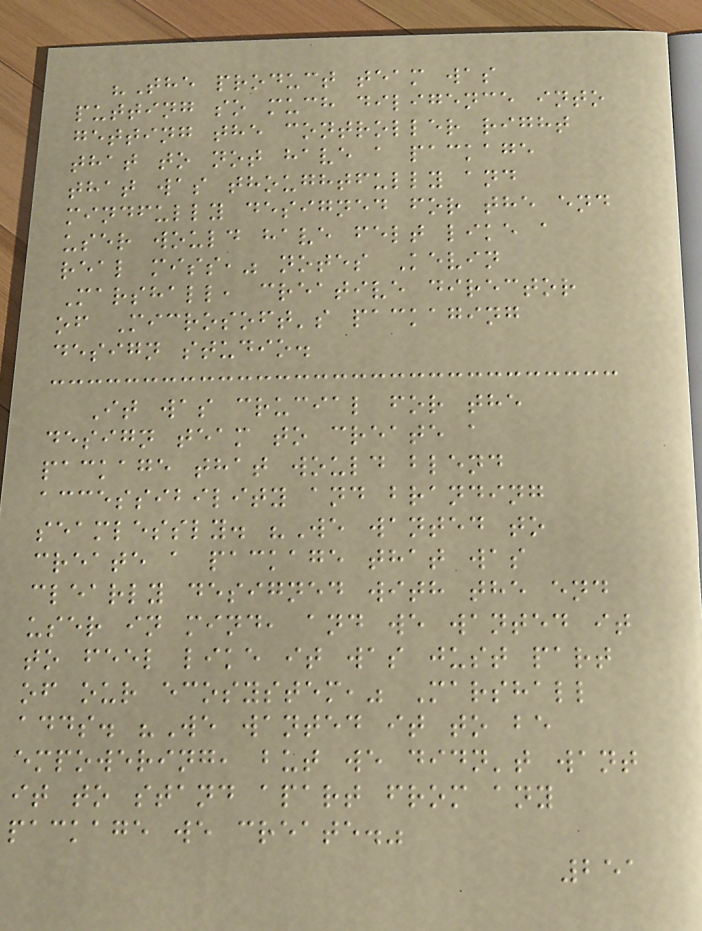"The product team was
putting so much diligence into
getting the controller right
that to not have a package
that was thoughtfully and
mindfully designed for the end
user would have felt like a
real miss," notes Kevin
Marshall, creative director
of Microsoft's packaging
design studio.
It was crucial for the
design team to create a
package that would blend
accessibility and branding
seamlessly. "We wanted to
create a package that was
clearly designed with the end
user in mind, and we wanted it
to feel like it was just part
of our ecosystem," Marshall
adds. "We wanted it to be
empowering, but we didn't want
it to stand apart from any
package we create."
251
